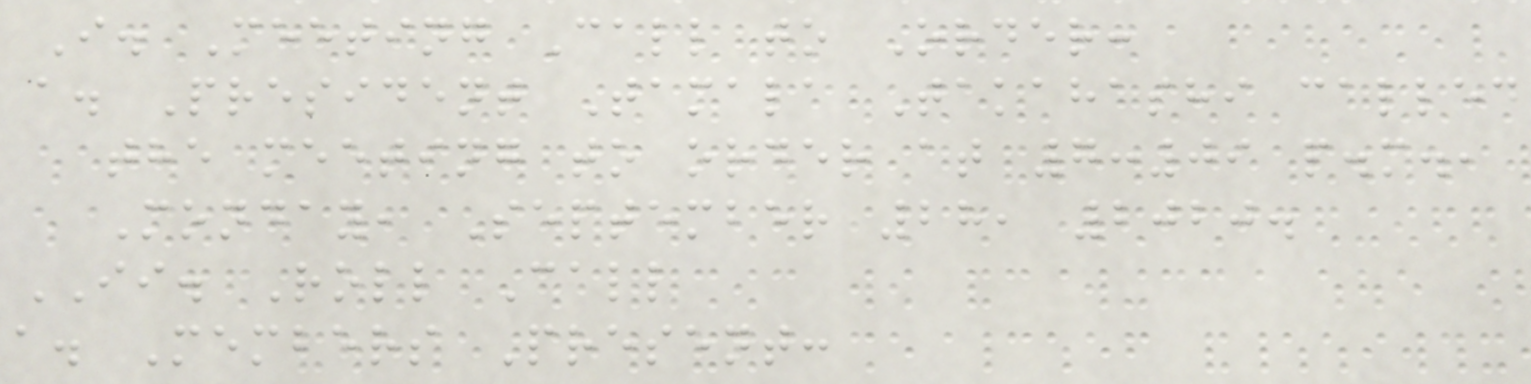I. Meeting Call to Order:
a. President Tamala Takahashi called
the meeting to order at 7:09 p.m.,
Monday, September 28, 2020.
II. Roll Call
a. Members Present:
